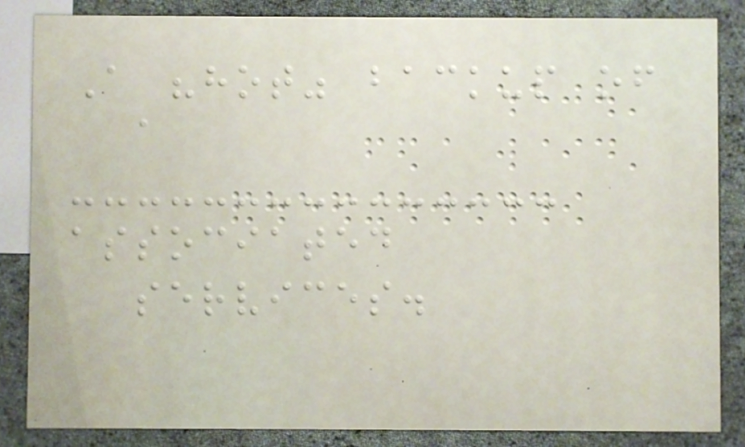A "hot" backup of
a
associated
services.
